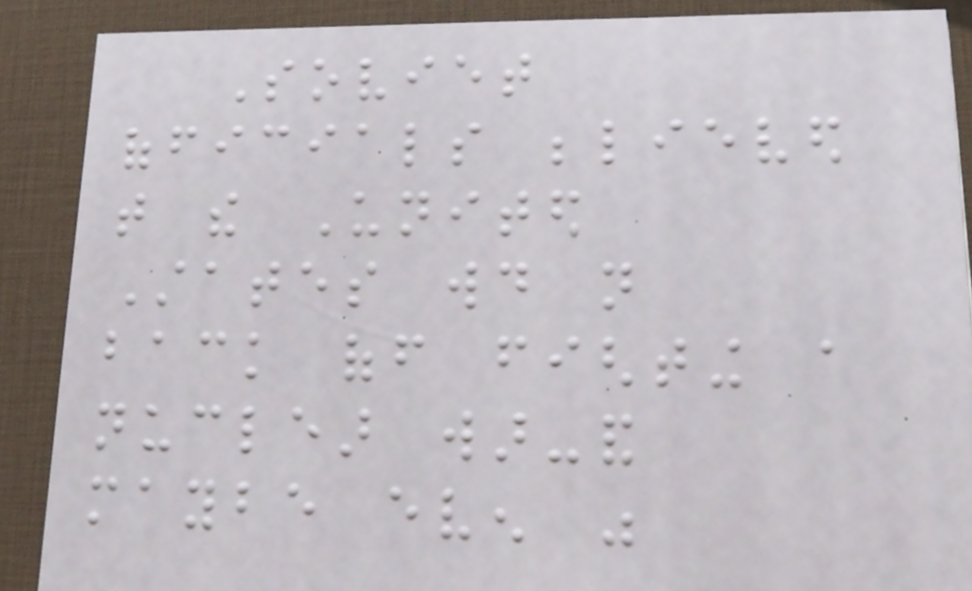Soviet
officials believed
that the United
States would not
back off fighting a
nuclear war-and
maybe even was
